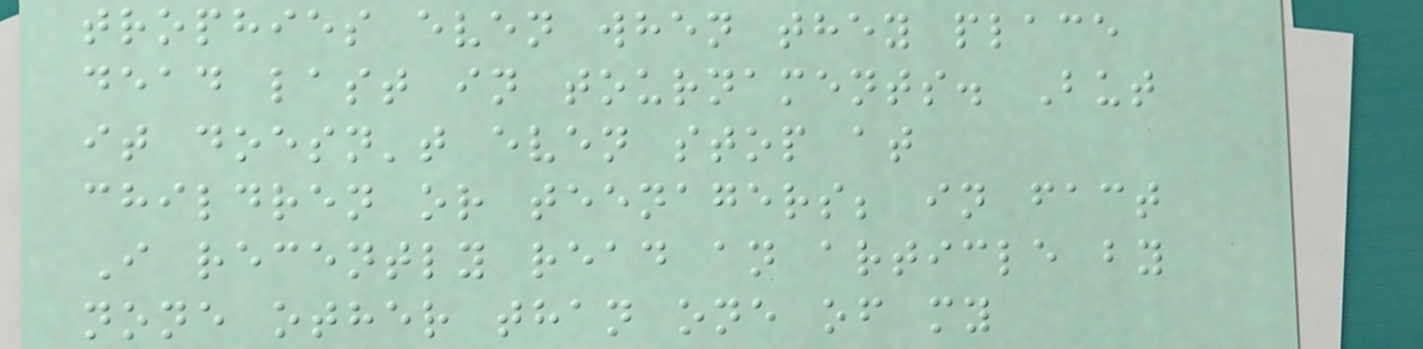trophies even when they place
dead last in tournaments. But
it doesn't even stop at
children or teenagers; in fact
I recently read an article by
none other than one of my
